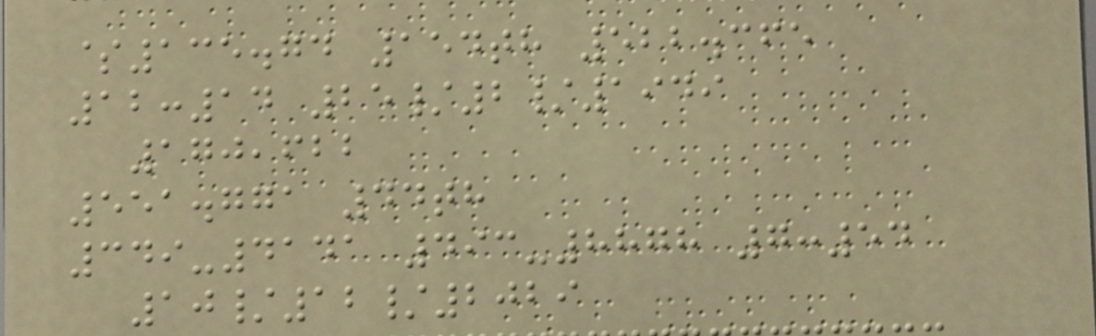$135.74 154th 522.365
12:14 25/2/1949
170,622
551.771 44th
349-4141 493-8878 7:54
10/12/2029
